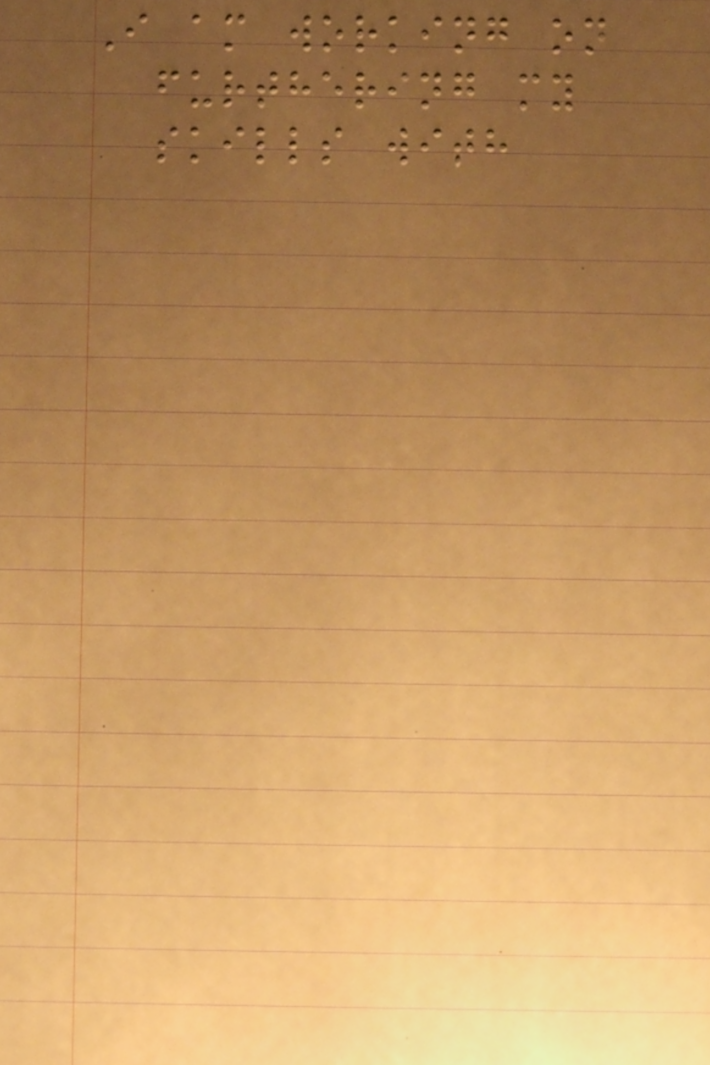I am working on
furthering my
skills with
